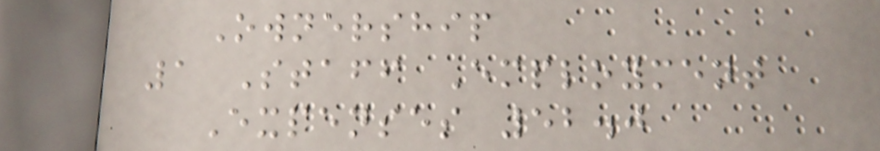Ownership
1 Staff Employment
Expenses 52.0
